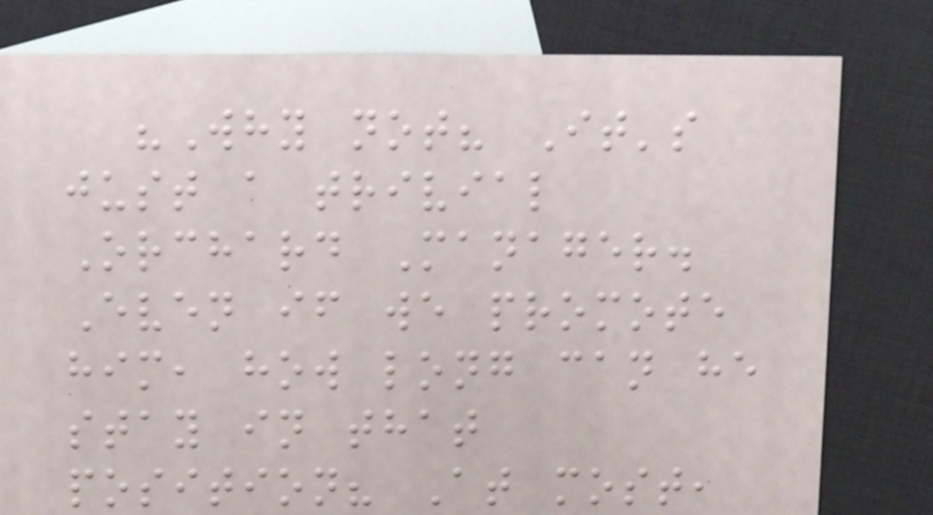"Why not? It's
just a trivial
Orchard Manager.
Even if we promote
him, how long can he
stay in that
position? At most,
